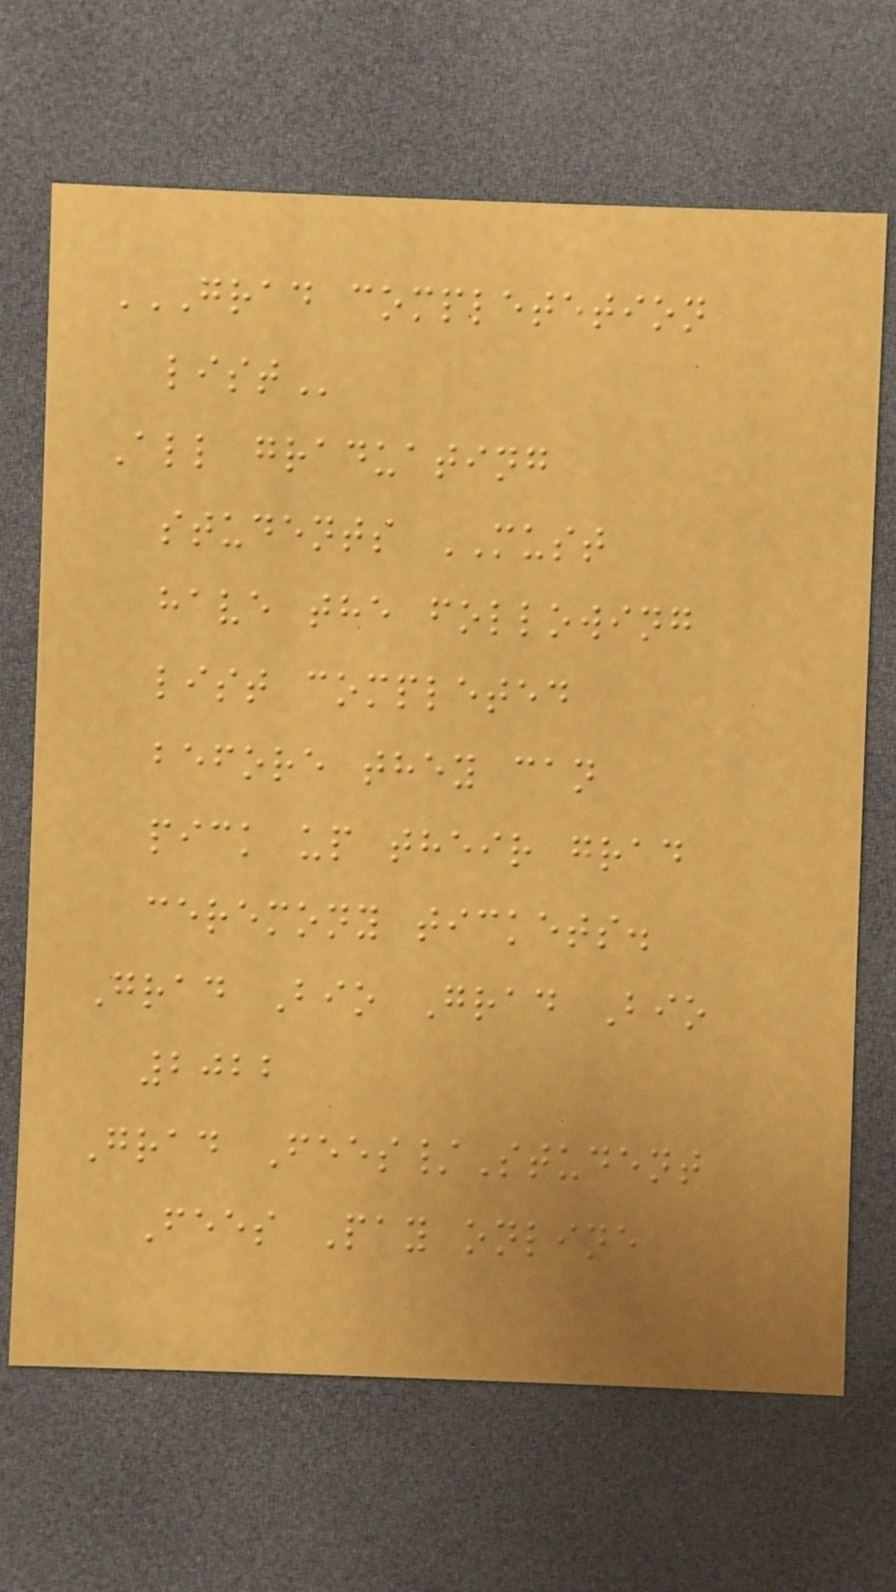GRAD COMPLETETION
LIST
All graduating
students MUST
have the following
list completed
before they can
pick up their grad
ceremony tickets.
Grad Bio Grad Bio
2022
Grad Fees/Student
Fees Pay online
